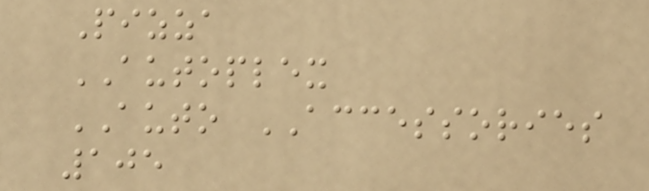Pizza
AUTOPLEX
AUTO ACCESSORIES
105
